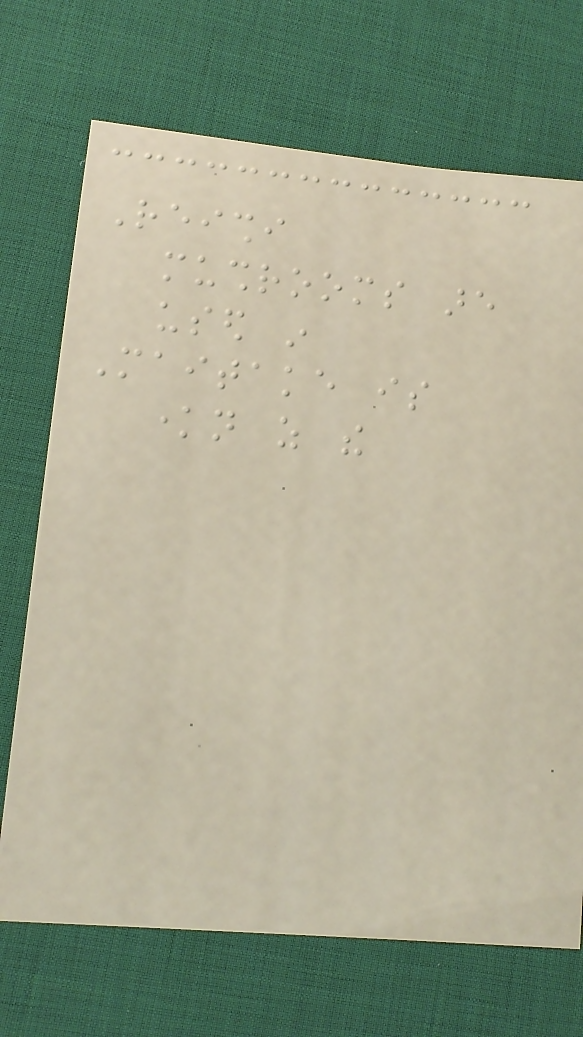Reishi
mushrooms are
used in
Maitake is
known as the
